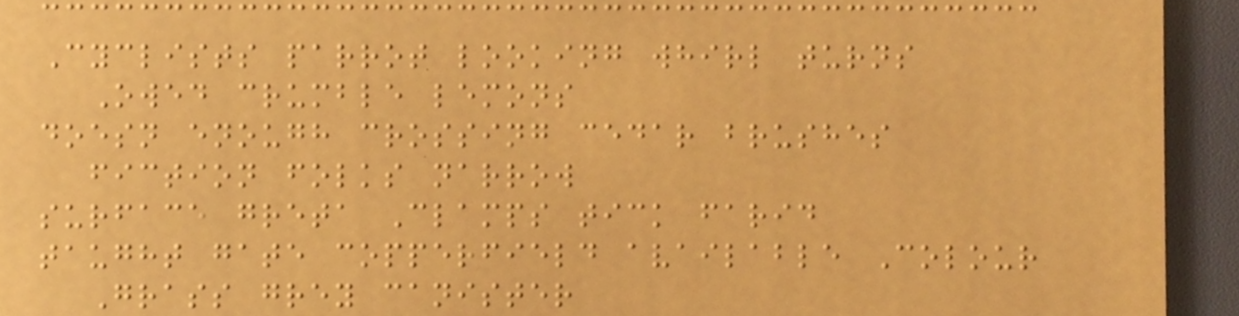Cyclists parrot looking whirl turns
Owed crumble lemons
doesn enough crossing cedar brushes
fiction folks narrow
surface greta Clamps tick farid
taught gate copperfield available Colour
Grass grey canister
